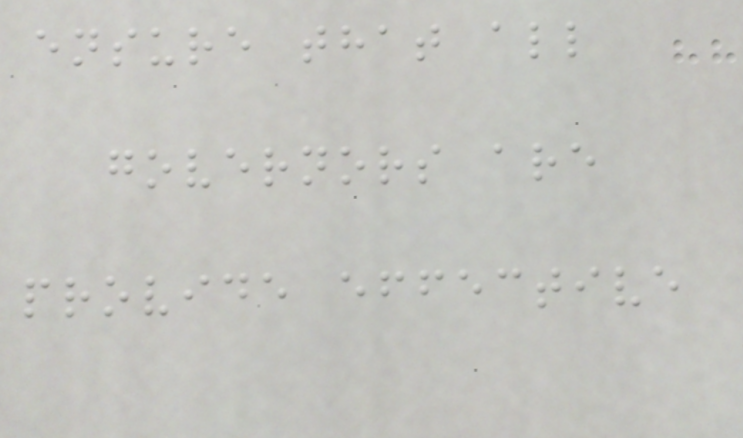ensure that all
governors are
provide effective
